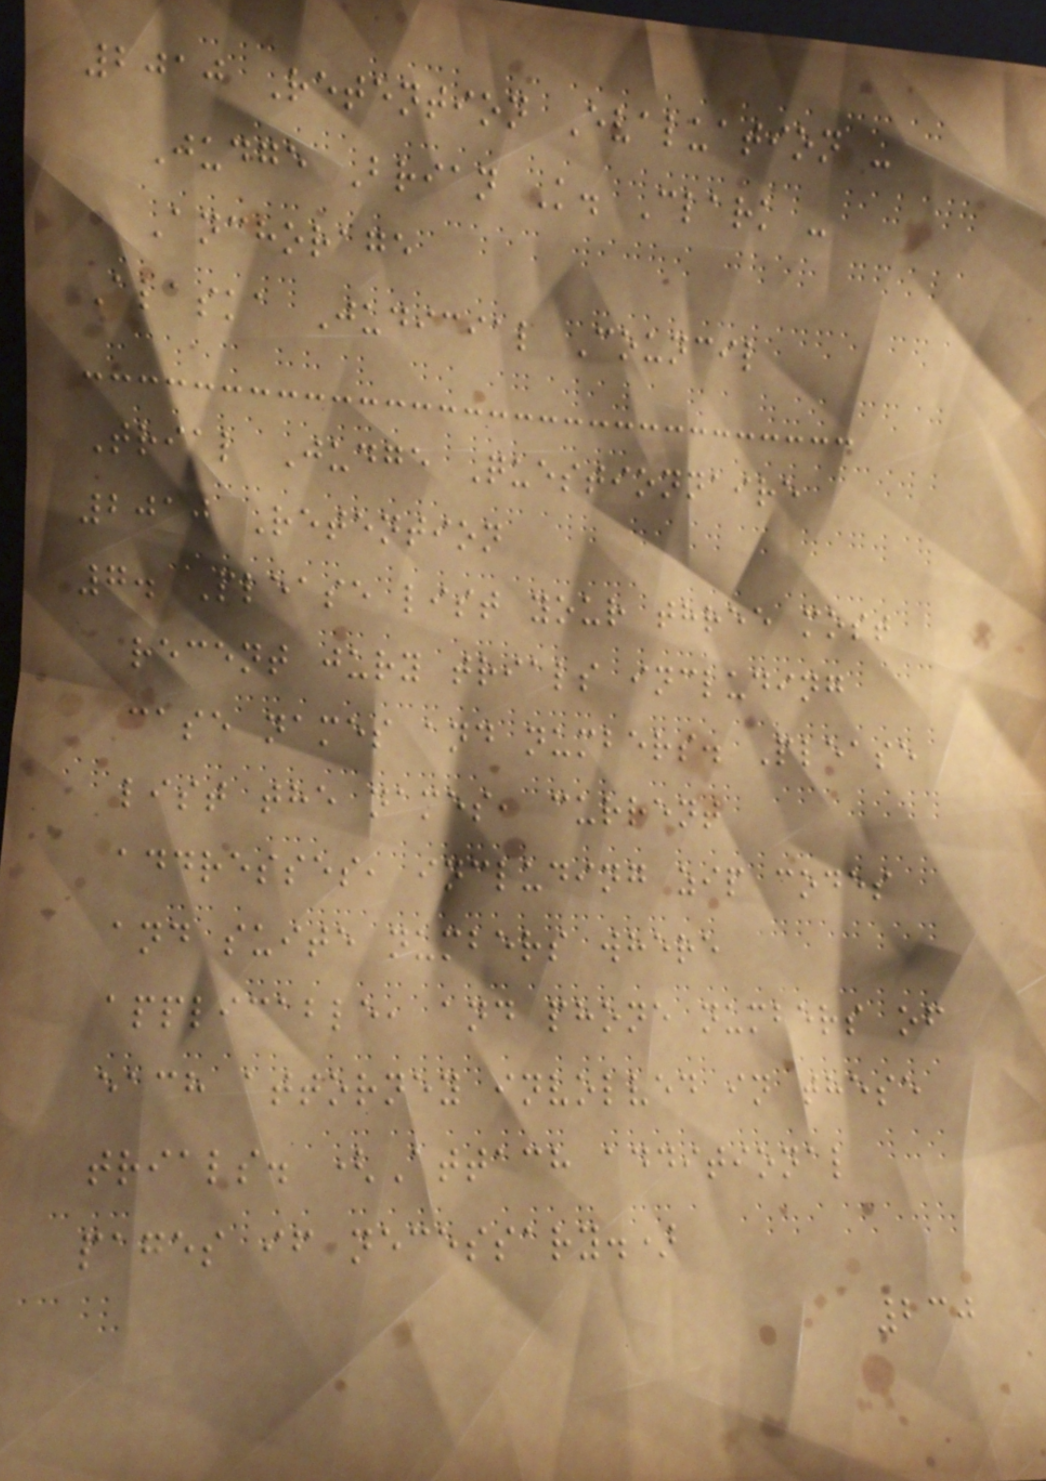2010 Retention Evaluation -
Judge Brian K. Clark -
Anchorage
Alaska Judicial Council
Trial Judge Questionnaire
2010 Retention
7. Please list your three most
recent jury trials including
case names and numbers. Please
list the names, current
addresses, including zip codes
and suite numbers where
applicable, and phone numbers of
each attorney involved in these
trials. (Attach additional
pages if necessary.)
230
